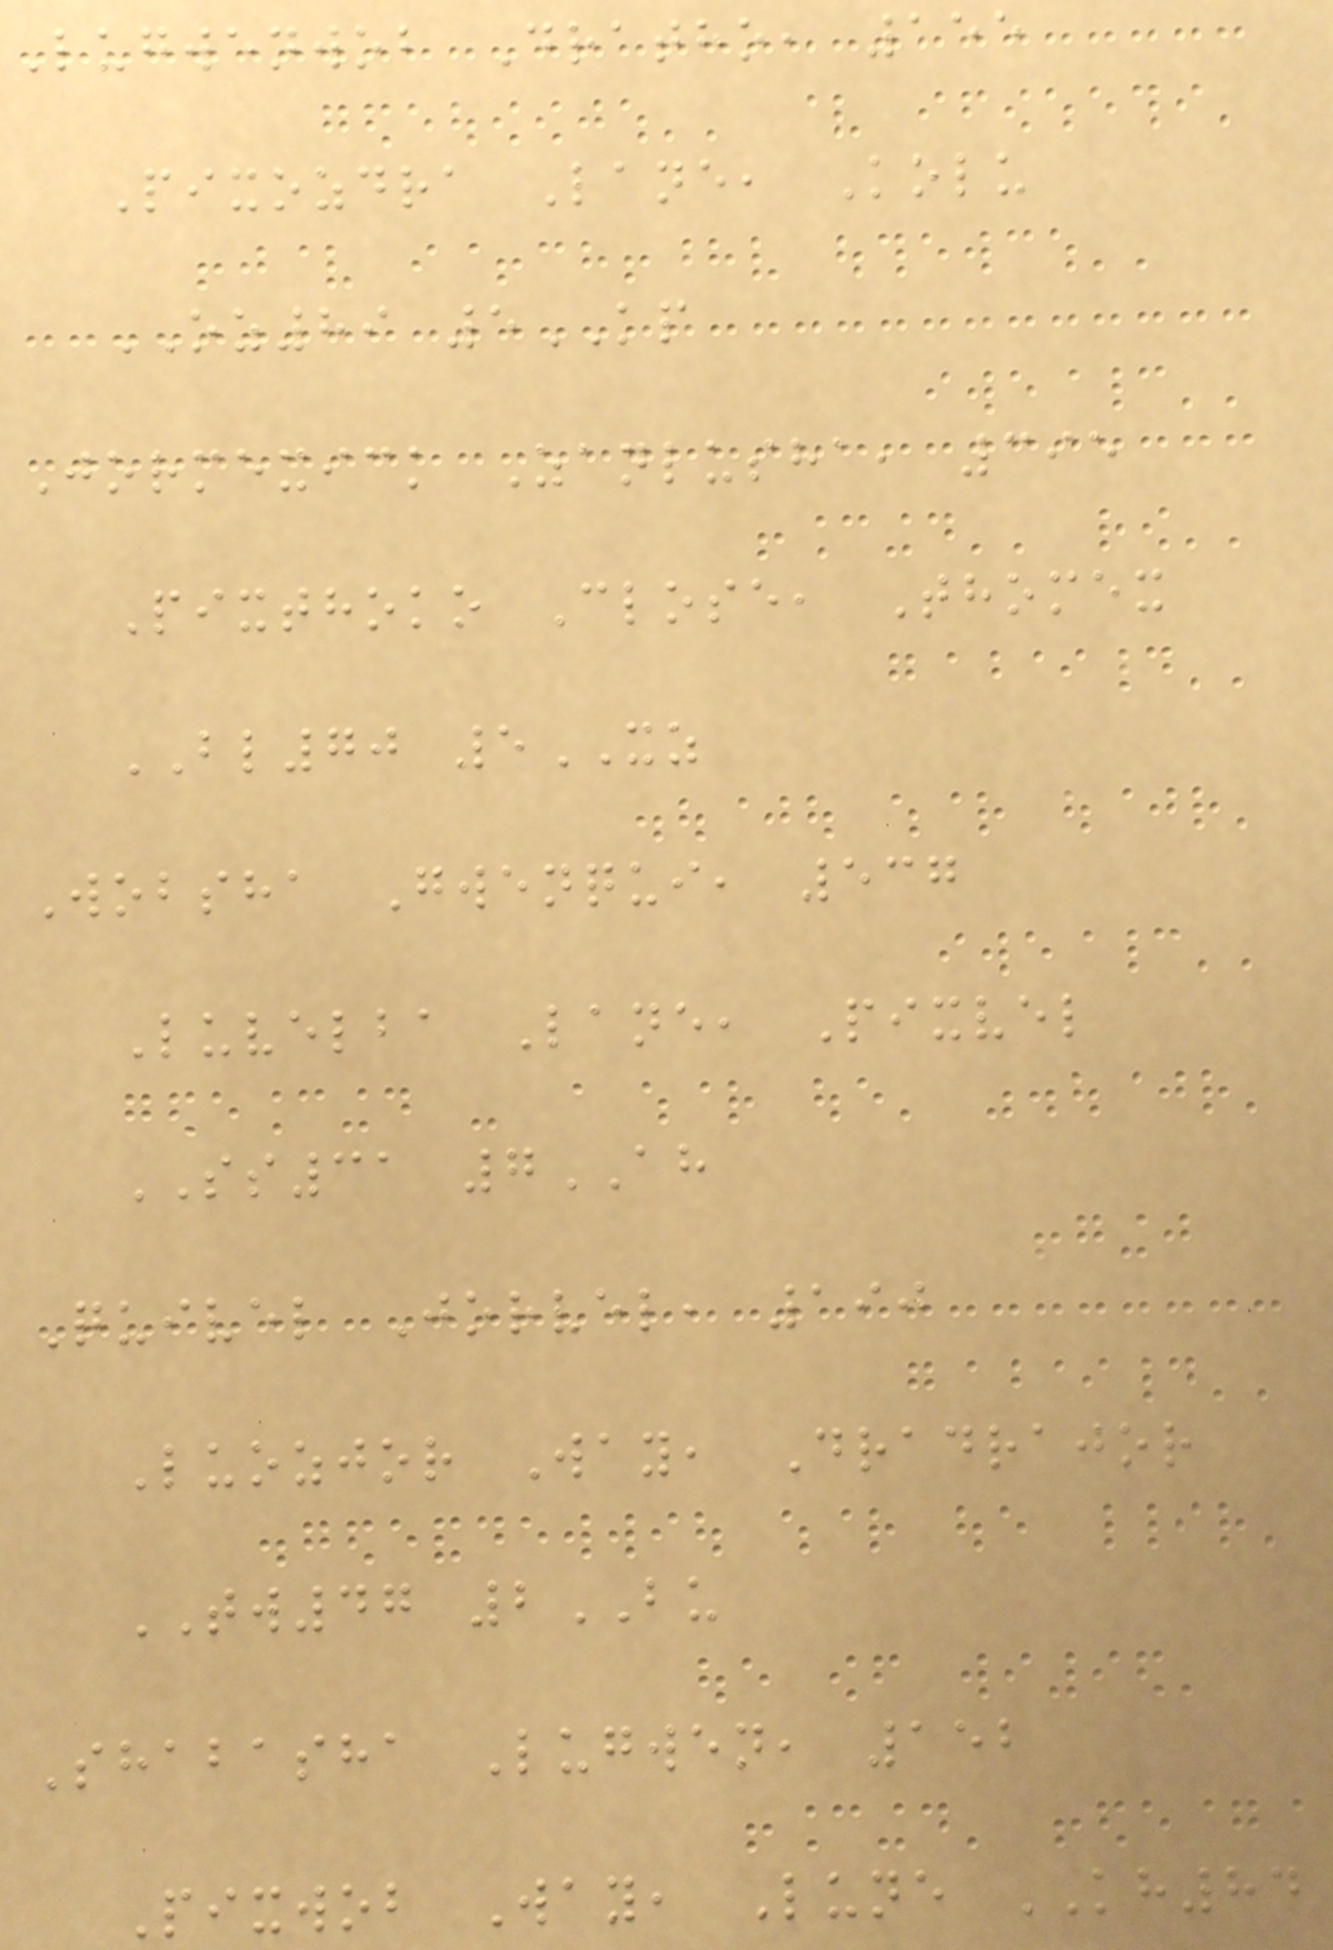Lugwenwob Dratho, 155
Pixozdra Lane, Kolu
OZ89 5KP
Jormexick Zanlusha, 395
Pixthoko Close, Thomex
BL70 5XZ
Wobsha Gwenqui, 537
Luvelba Lane, Pixvel
SS31 7AH
Quivel Jorvel, 190
Luozjor Way, Dradrajor
TW47 2BU
Shabasha Lugwen, 152
Pixwob Way, Lune KH84
